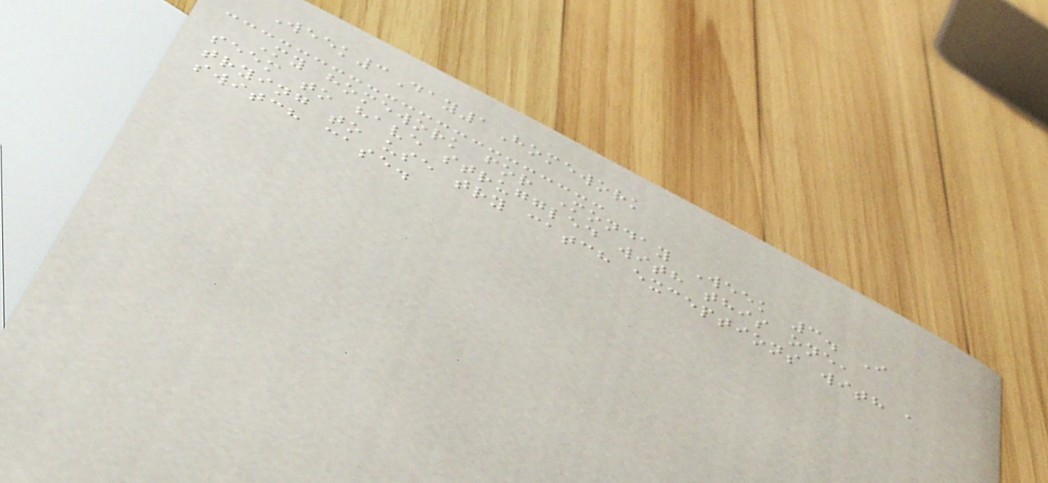Week3Day1Homework
My homework for Monday Week 3. I
seem to have struggled with this one,
trying to use try catch exceptions with a
switch case.
